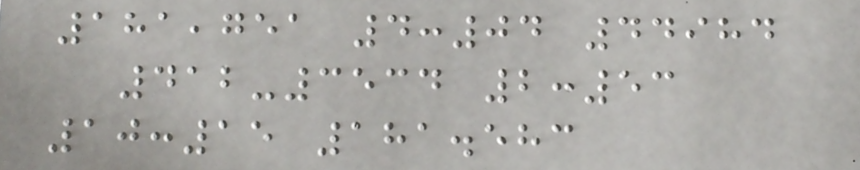181,751 4:04 44984
412-3534 2:53
10:15 181.583
